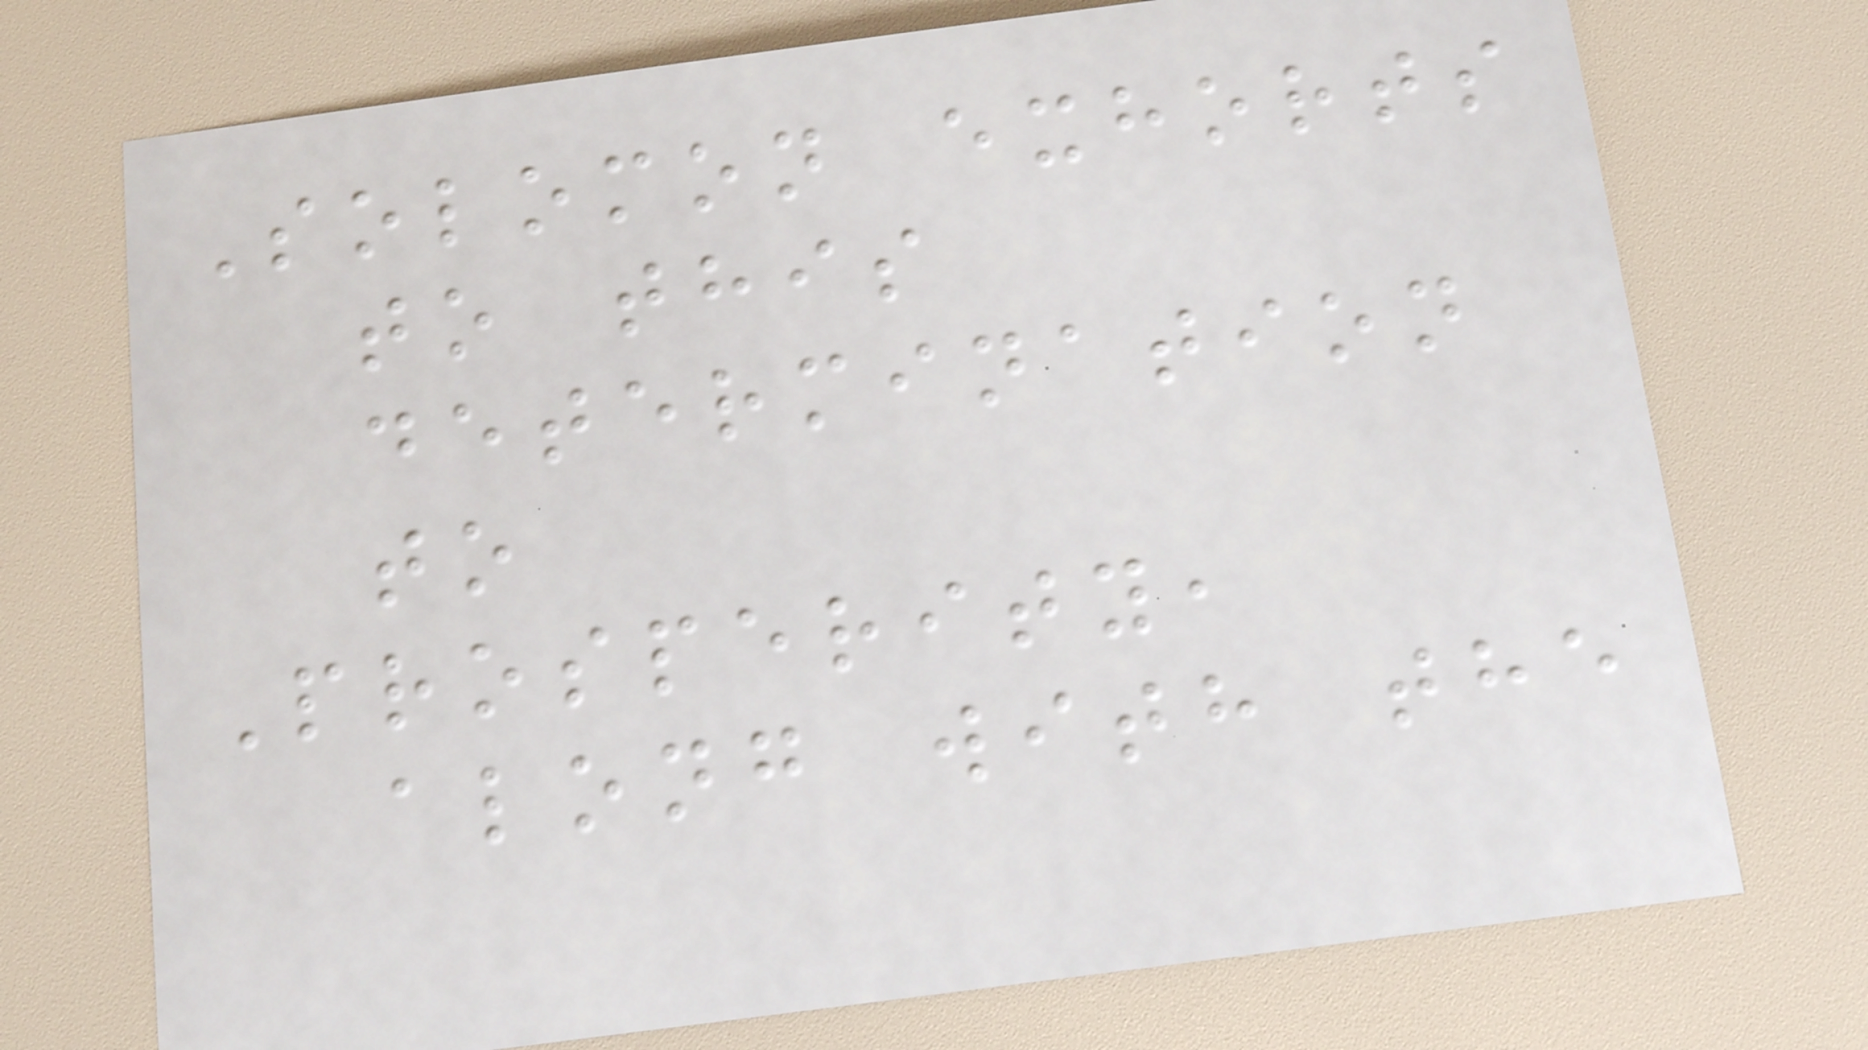Solomon exhorts
to this
determination
to
Prosperity,
along with the
